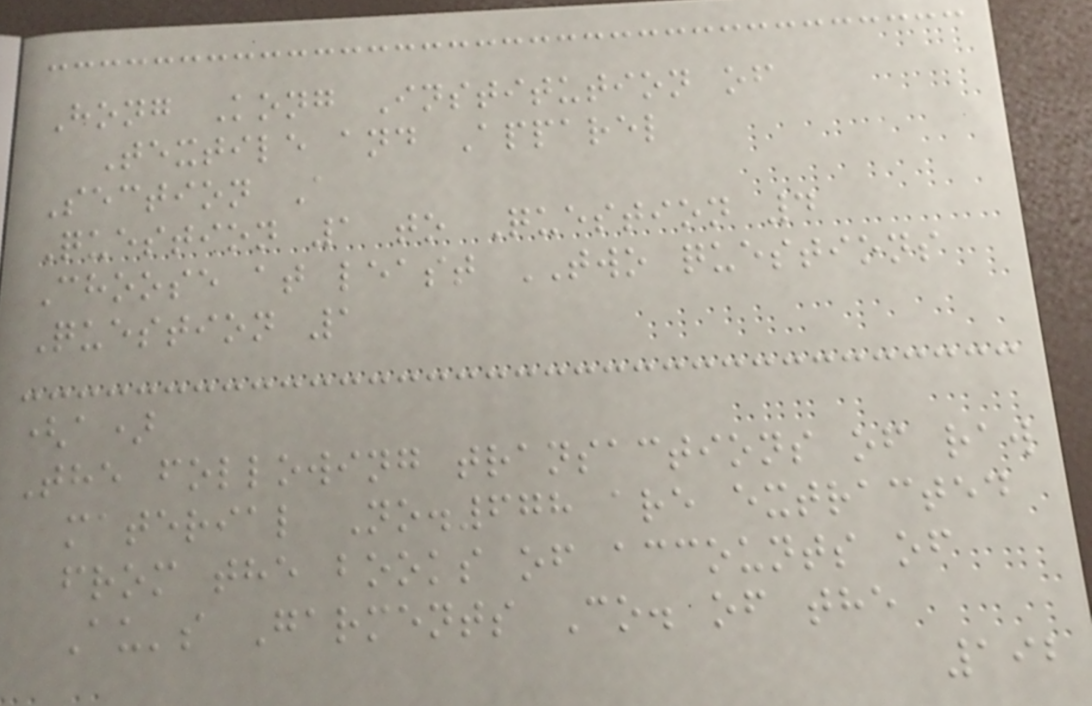Hong Kong Institution of
Textile and Apparel
Section A
Question 1 to Question 4
Choose at least TWO questions
Question 1
(a)
The following transactions of raw
material No.678 are extracted
from the books of accounts of
Au's Garments Co. of the
192
